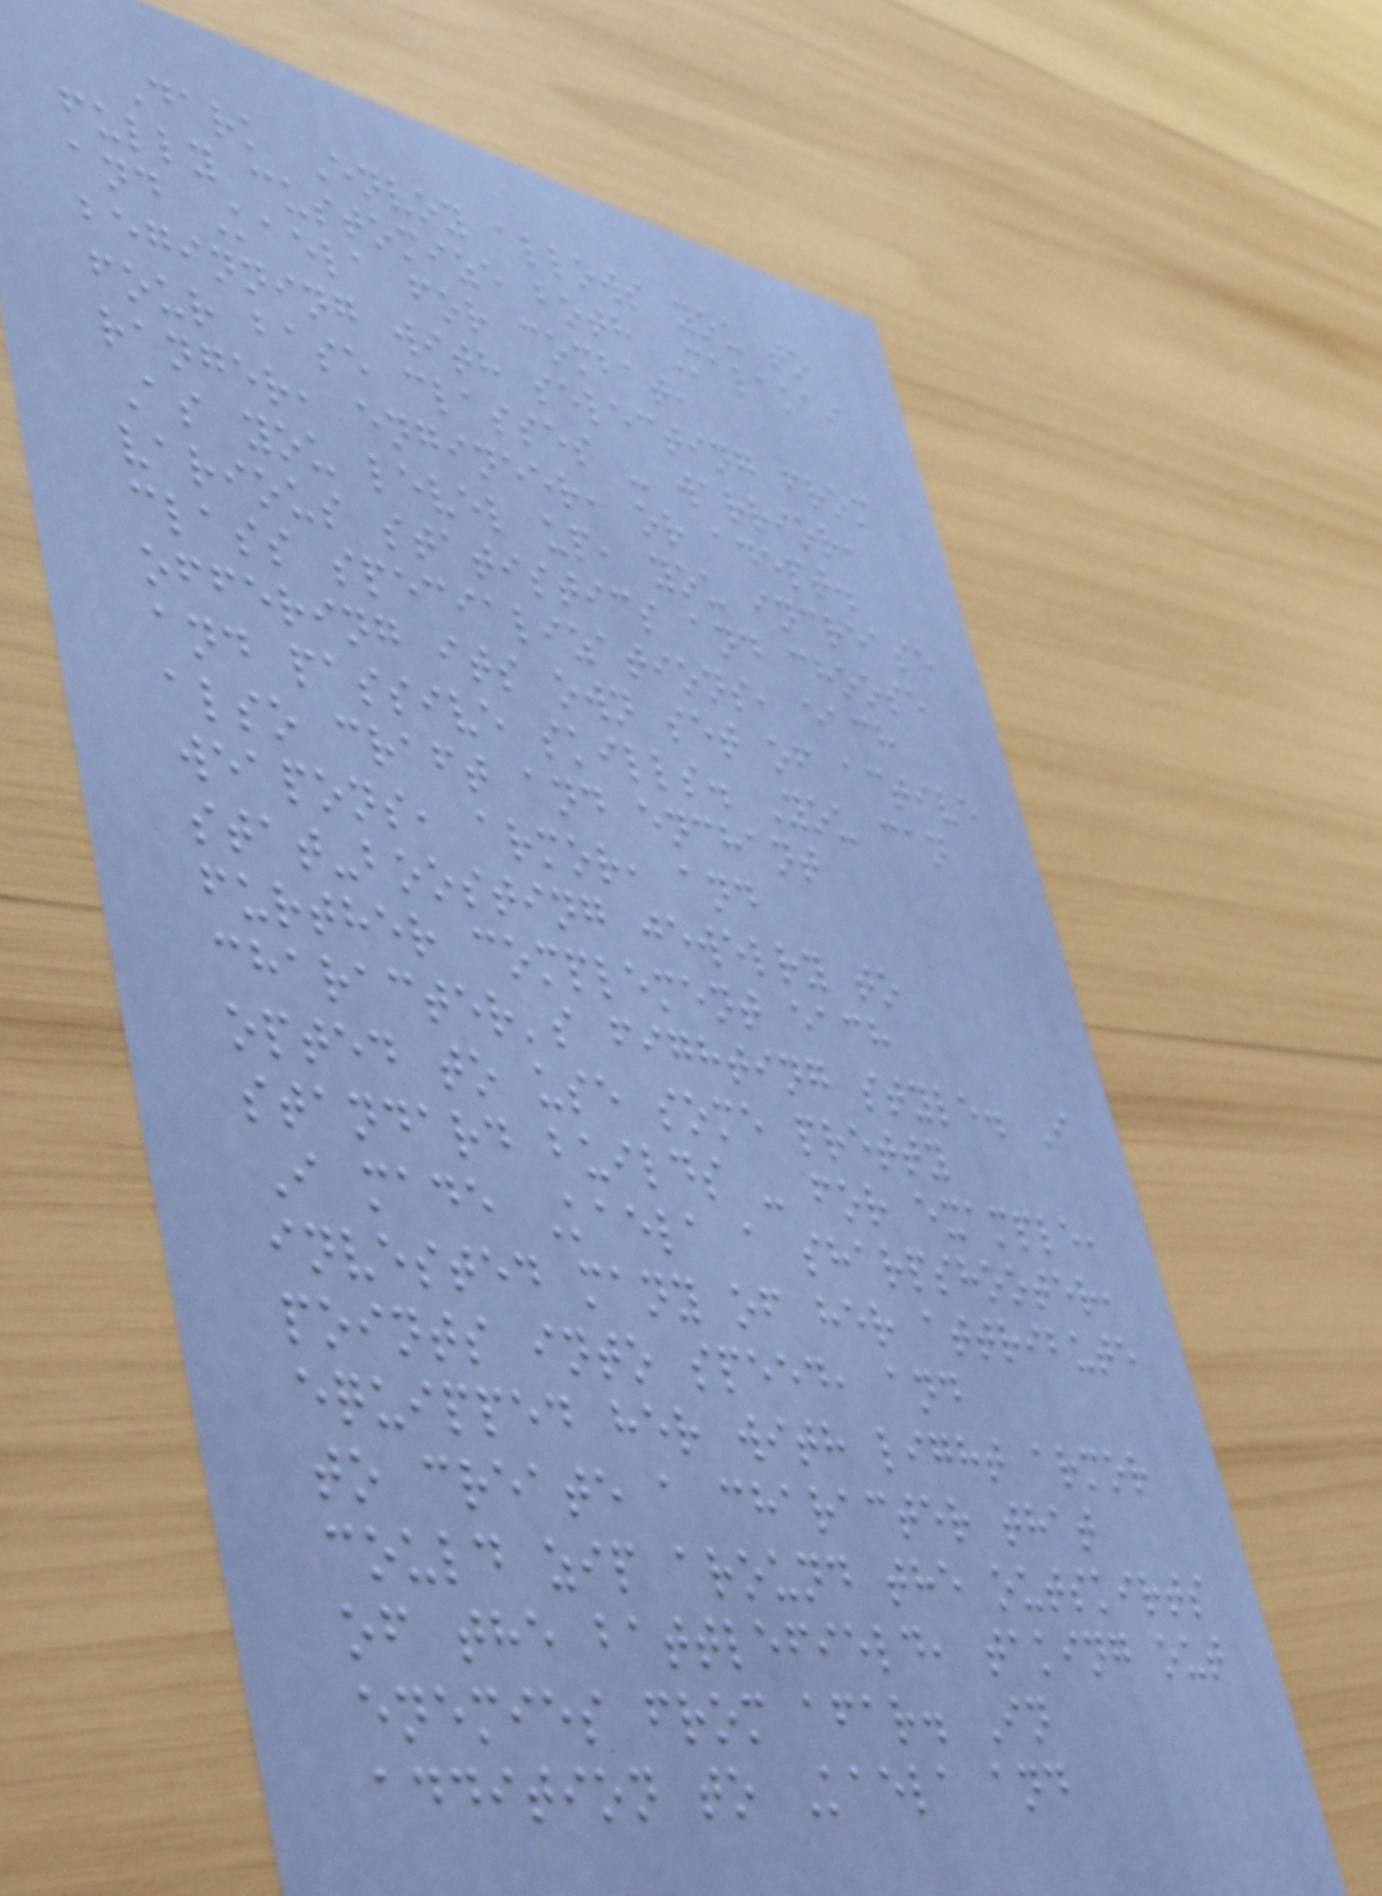Dark Envoy allows you to
fully customize both Malakai
and Kaela for combat,
beginning with selecting from
four base classes - warrior,
ranger, engineer, or adept.
As you level up, you increase
various statistics and choose
class specializations, each
offering its own set of active
and passive skills. You can
also craft and enchant
weapons, armor, and
stat-boosting jewelry to
further complement each
character's fighting style. I
opted to use some pretty
standard builds - for example,
I made Kaela a sharpshooter,
invested many of her attribute
points into speed, and
equipped her with light armor
to create a character that
could zip around the outskirts
of the battlefield, taking out
enemies from afar. In
addition to Kaela and
